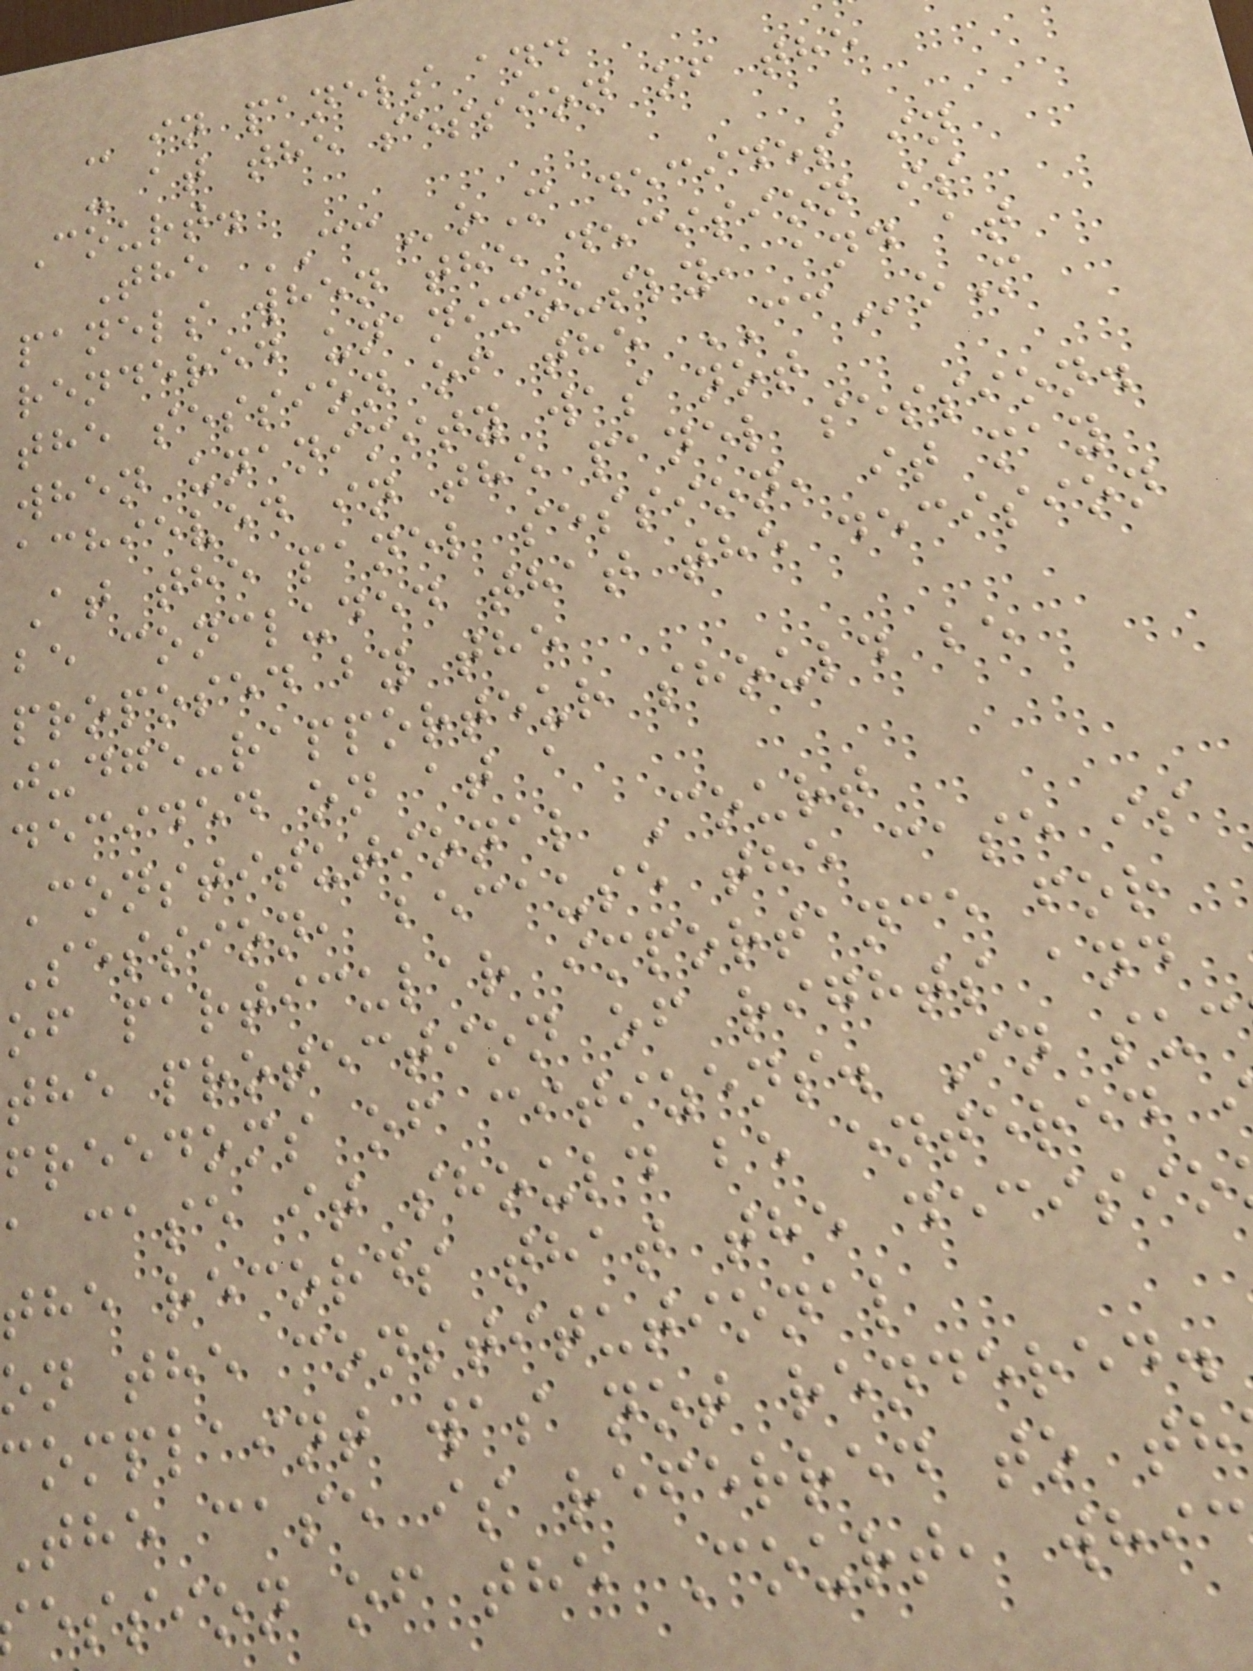- in panels and
- at the session of the
Court.
The CCoM decides in
panels when the decision is
rendered unanimously, and at
the session of the CCoM
when unanimity was not
achieved in the panel session.
At the panel session, it may
be concluded that the decision
proposed by the
judge-rapporteur should be
decided on at a
Constitutional Court
Session, because the case is
of particular importance for
the protection of rights and
freedoms of citizens. In suc
a case it should be entered
the records that the decisio
on the constitutional
omplaint was not rendered.
the case is referred to th
ession of the Court, whi
